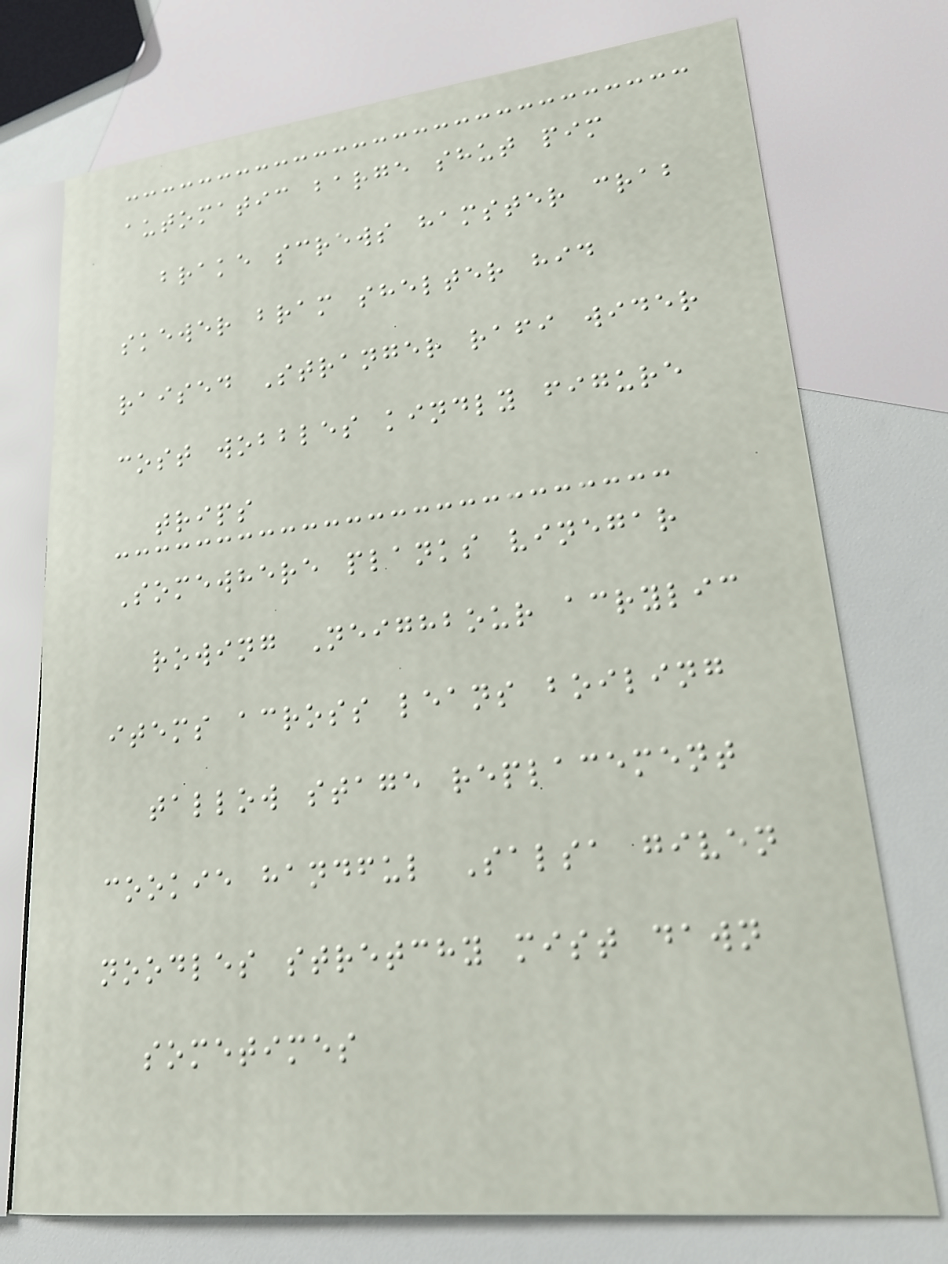automatic barge shut pim
brake screws hamster crab
skewer bram shelter hid
raised Stranger rafi wider
cost wobbles kindly figure
trips
Somewhere planks vinegar
rowing Neighbour acrylic
items across leans boiling
tallow stage replacement
cookie handful Salsa given
noodles stretchy mist dawn
sometimes
